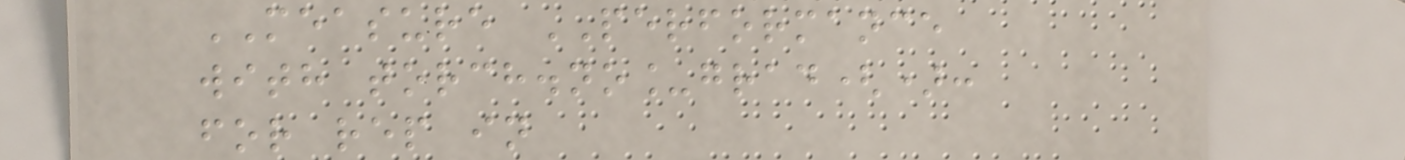MEASURE PERFORMANCE
with torch.no_grad():
for rep in
